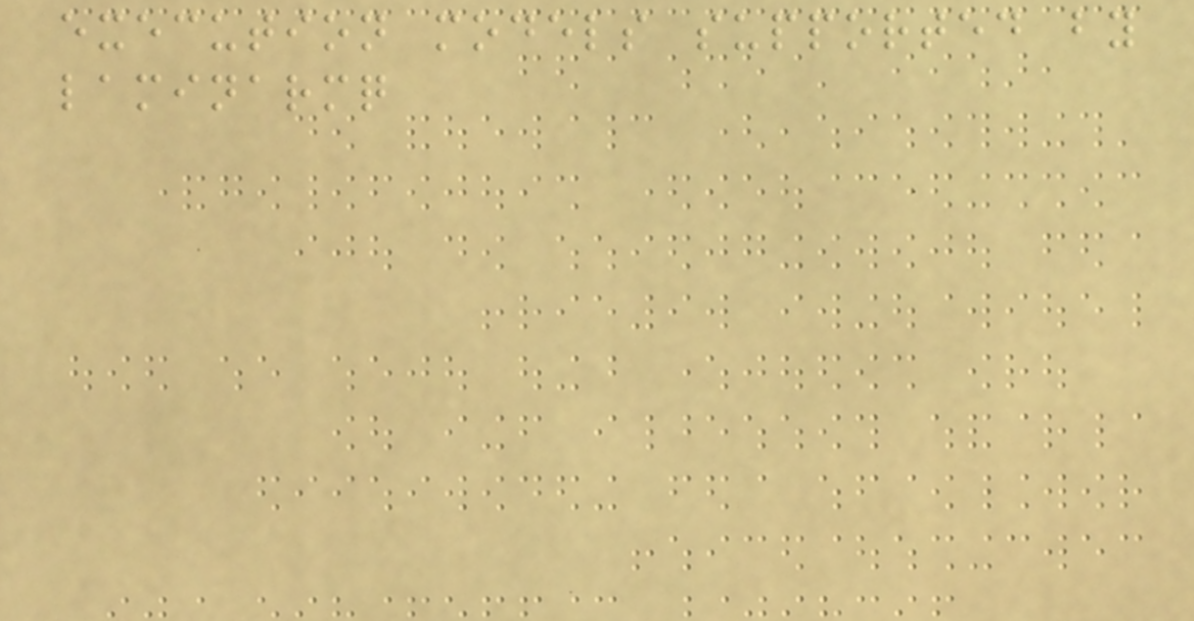execution models supported by
laminarmq
